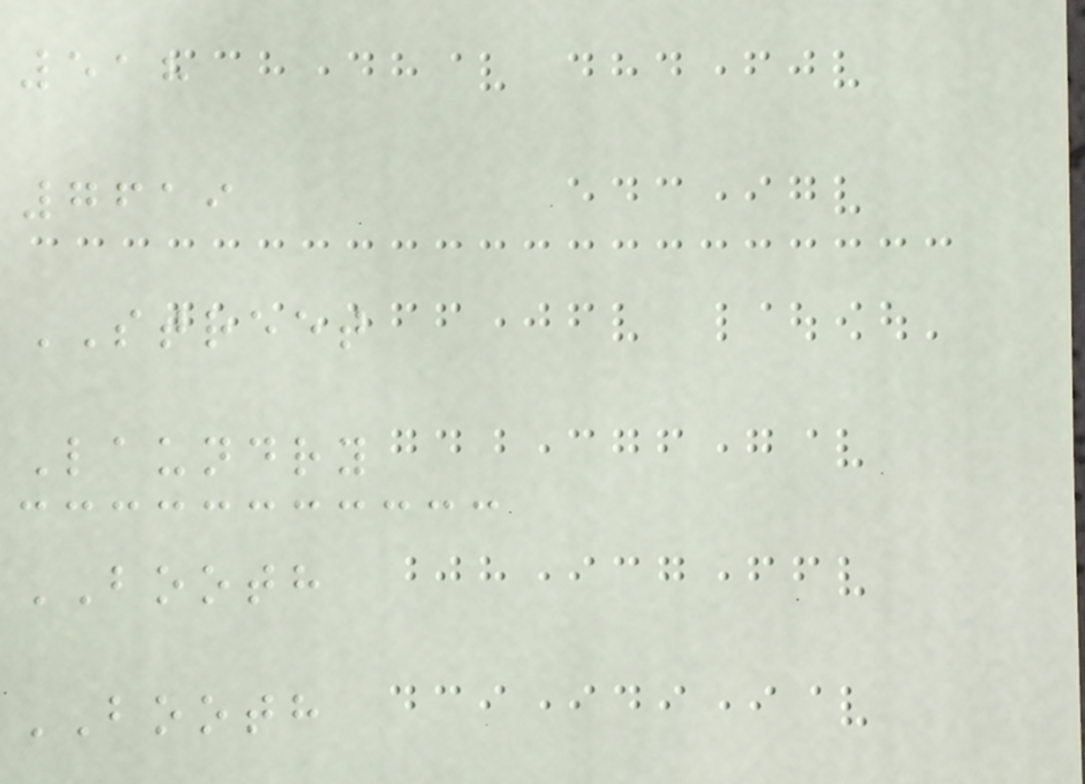518
7619
STREET
Laundry
BOOTH
BOOTH
